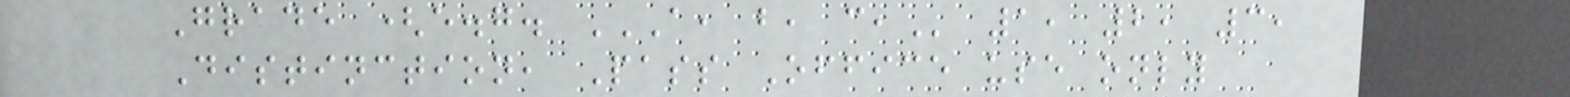Grade (e.g. A, B, C, 1, 2, 3,
Distinction, Pass Office use only
